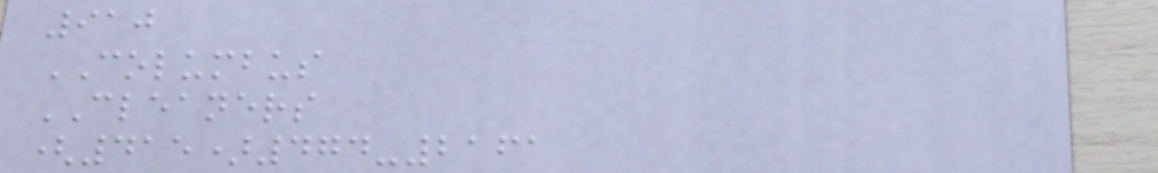910
COLUMBUS
CLEANERS
(415)474-2161
